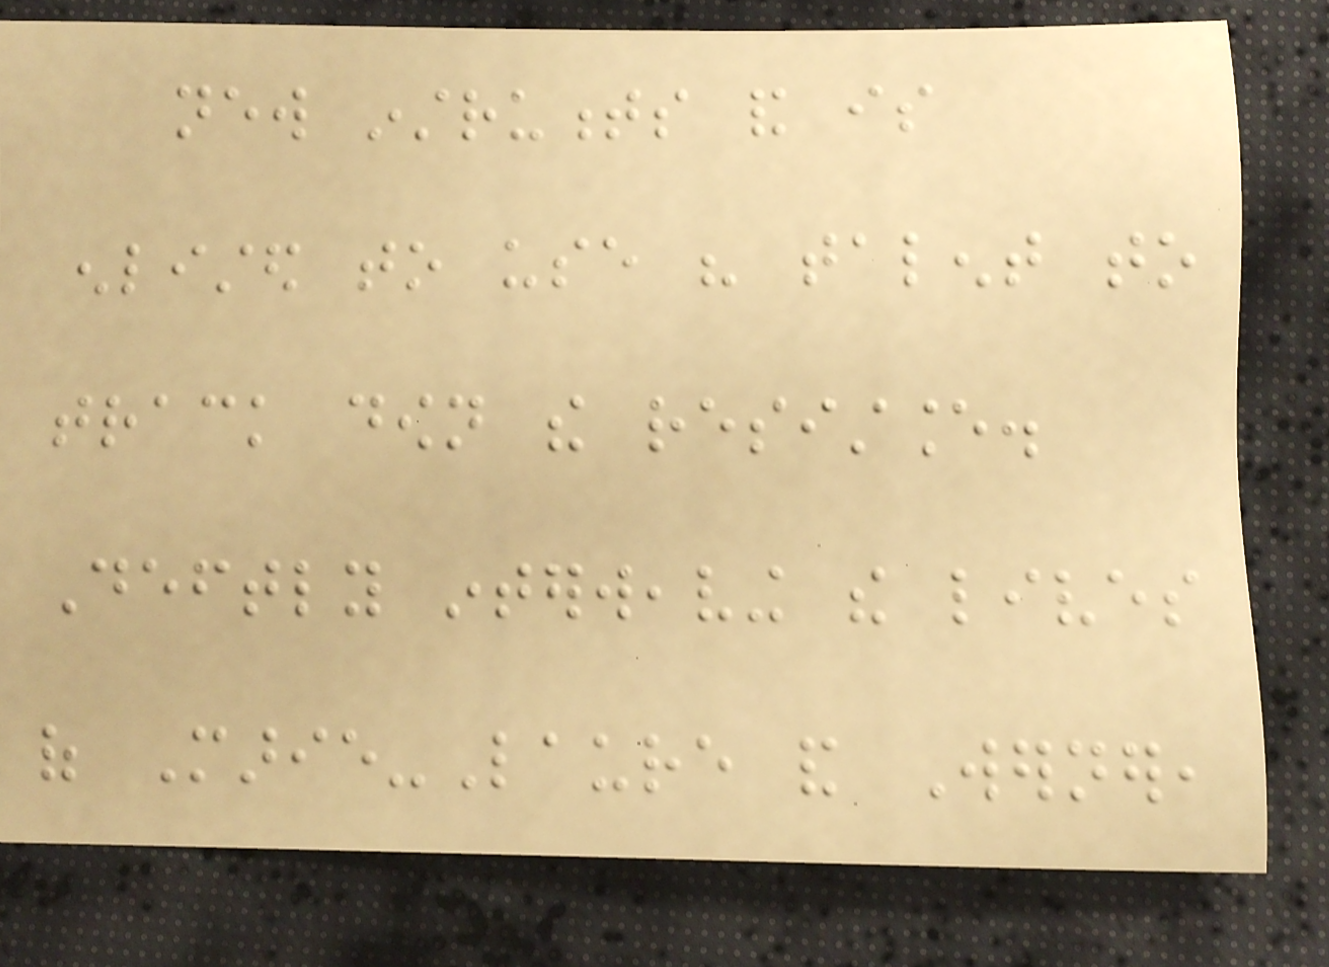new instruments and is
enlisted to use his talent to
track down the resistance.
Deftly interweaving the lives
of Marie-Laure and Werner,
